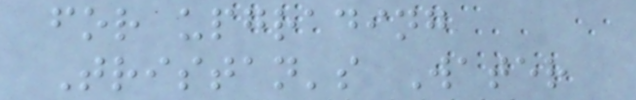for upgrading
Tristan's Water
